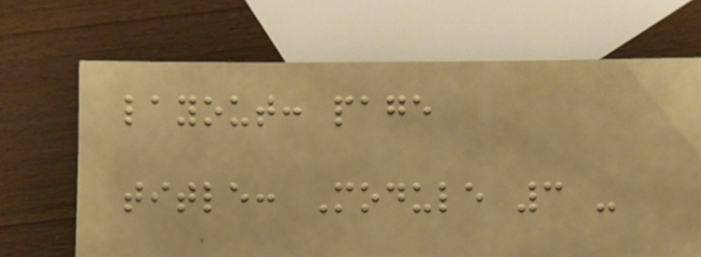layout: page
title: Module 3 -
